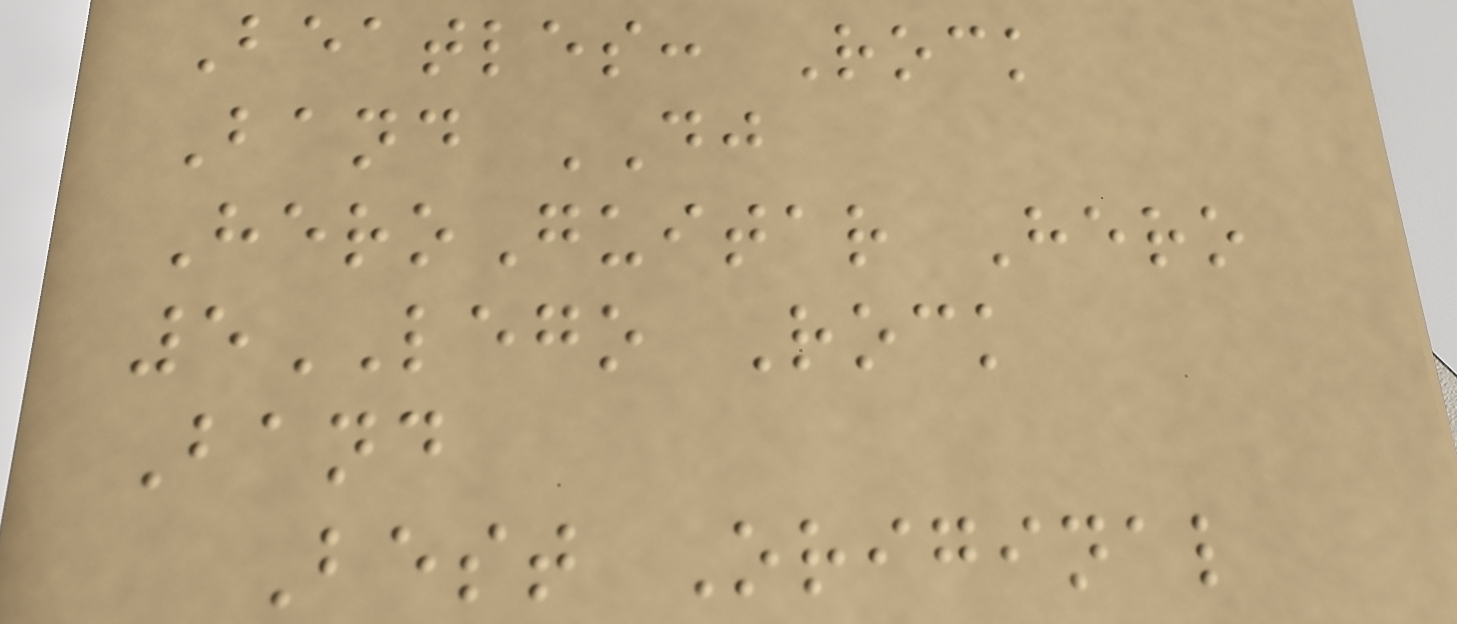Beatles: Rock
Band DJ
HeroGuitar Hero
5LEGO Rock
Band
Best Original
